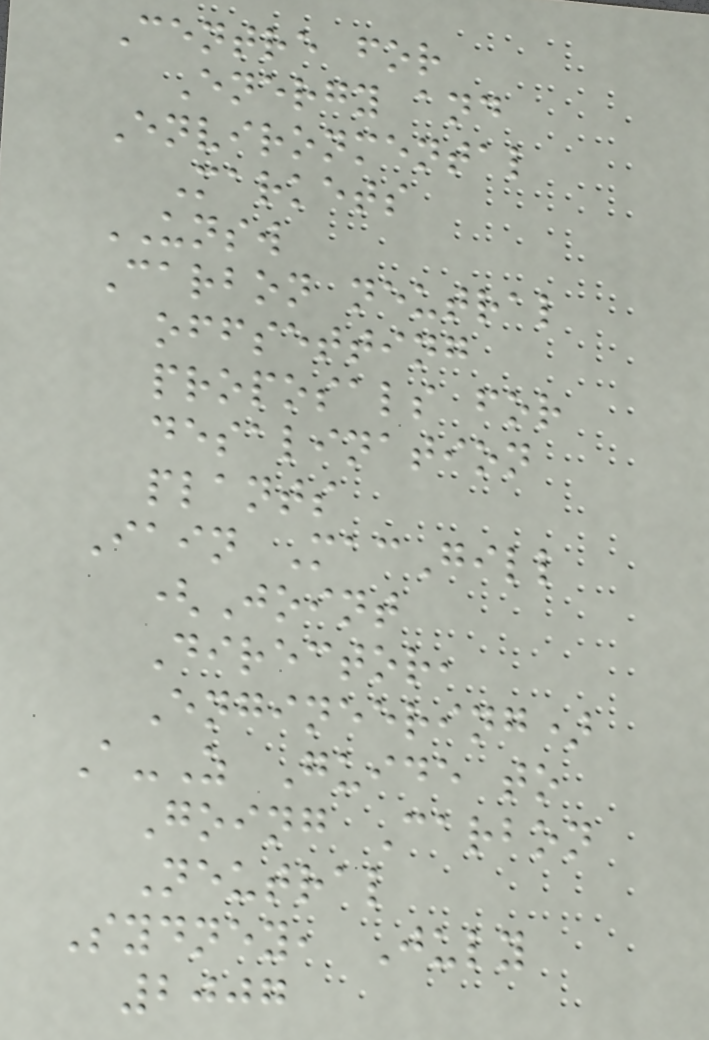Centre for
Energy and
Environmental
Markets
UNSW
Carbon neutral
offsetting
proposals for
desalination
plants
Iain MacGill
(Joint
Director,
Engineering)
A-Z Guide to
Going Carbon
Neutral
Sydney, July
2007
